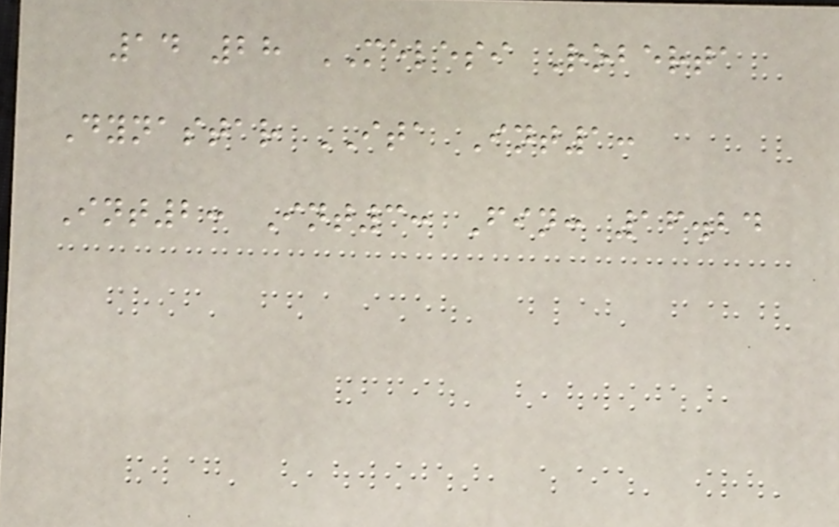14 28 MELESI Roberta
Dynastar ITA Int1:
Int2: Int3: Fin: 16.24
